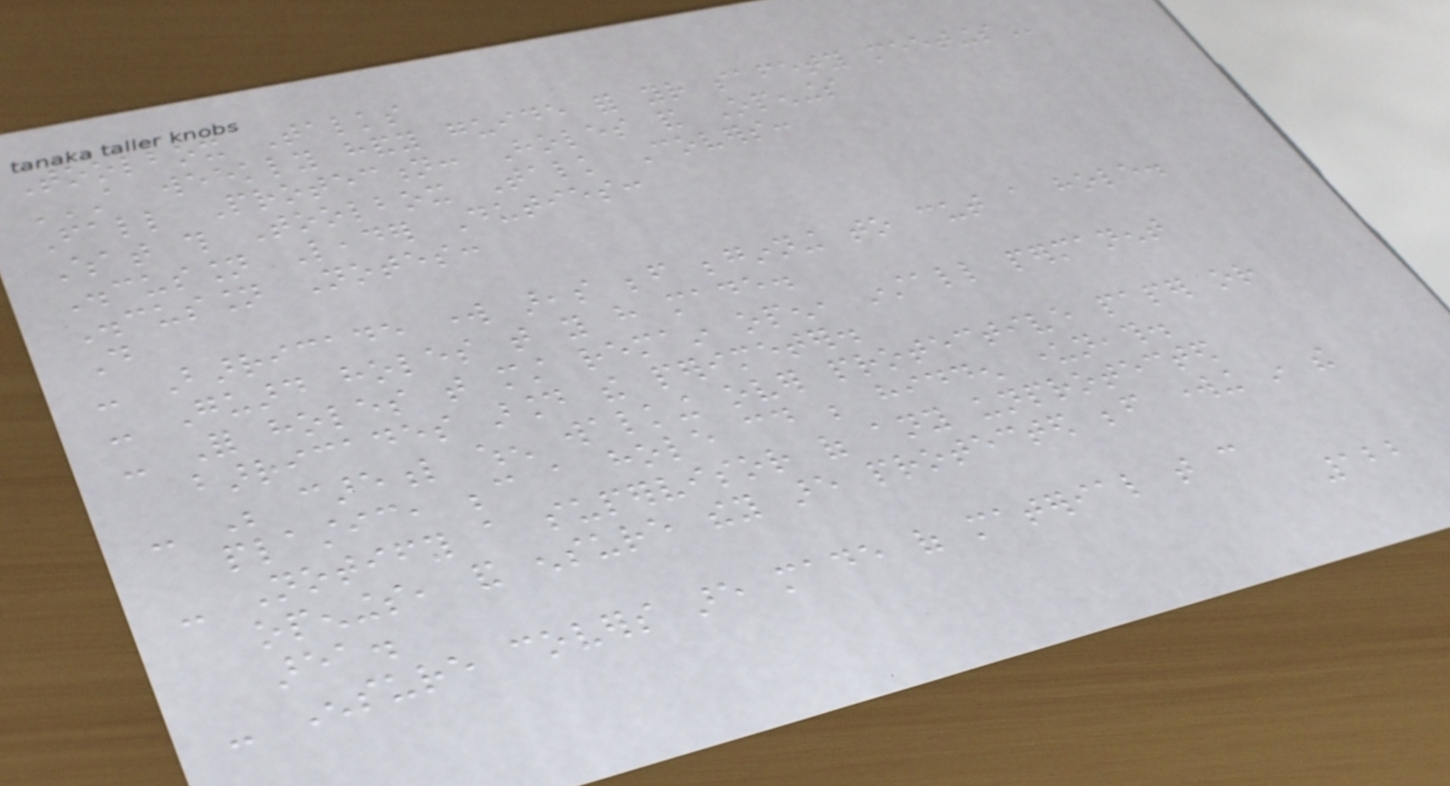Toolbox Talks
A WEEKLY HANDY GUIDE FOR YOUR SAFETY MEETINGS
Fall Protection: Holes and Openings
What this Toolbox Talk Covers:
Discussion Leader Duties:
Discussion Notes:
Do
- Barricade work areas before beginning to cut a hole.
- Guard holes that you have made.
- For holes that must remain open, install permanent
barricades around the perimeter.
- Be careful when walking over protective paper or
plastic, because a hole could be hidden underneath.
- Notify a supervisor of any unprotected
openings, and ensure they are protected before working in the
area.
- Ensure covers are made of material that can
122
